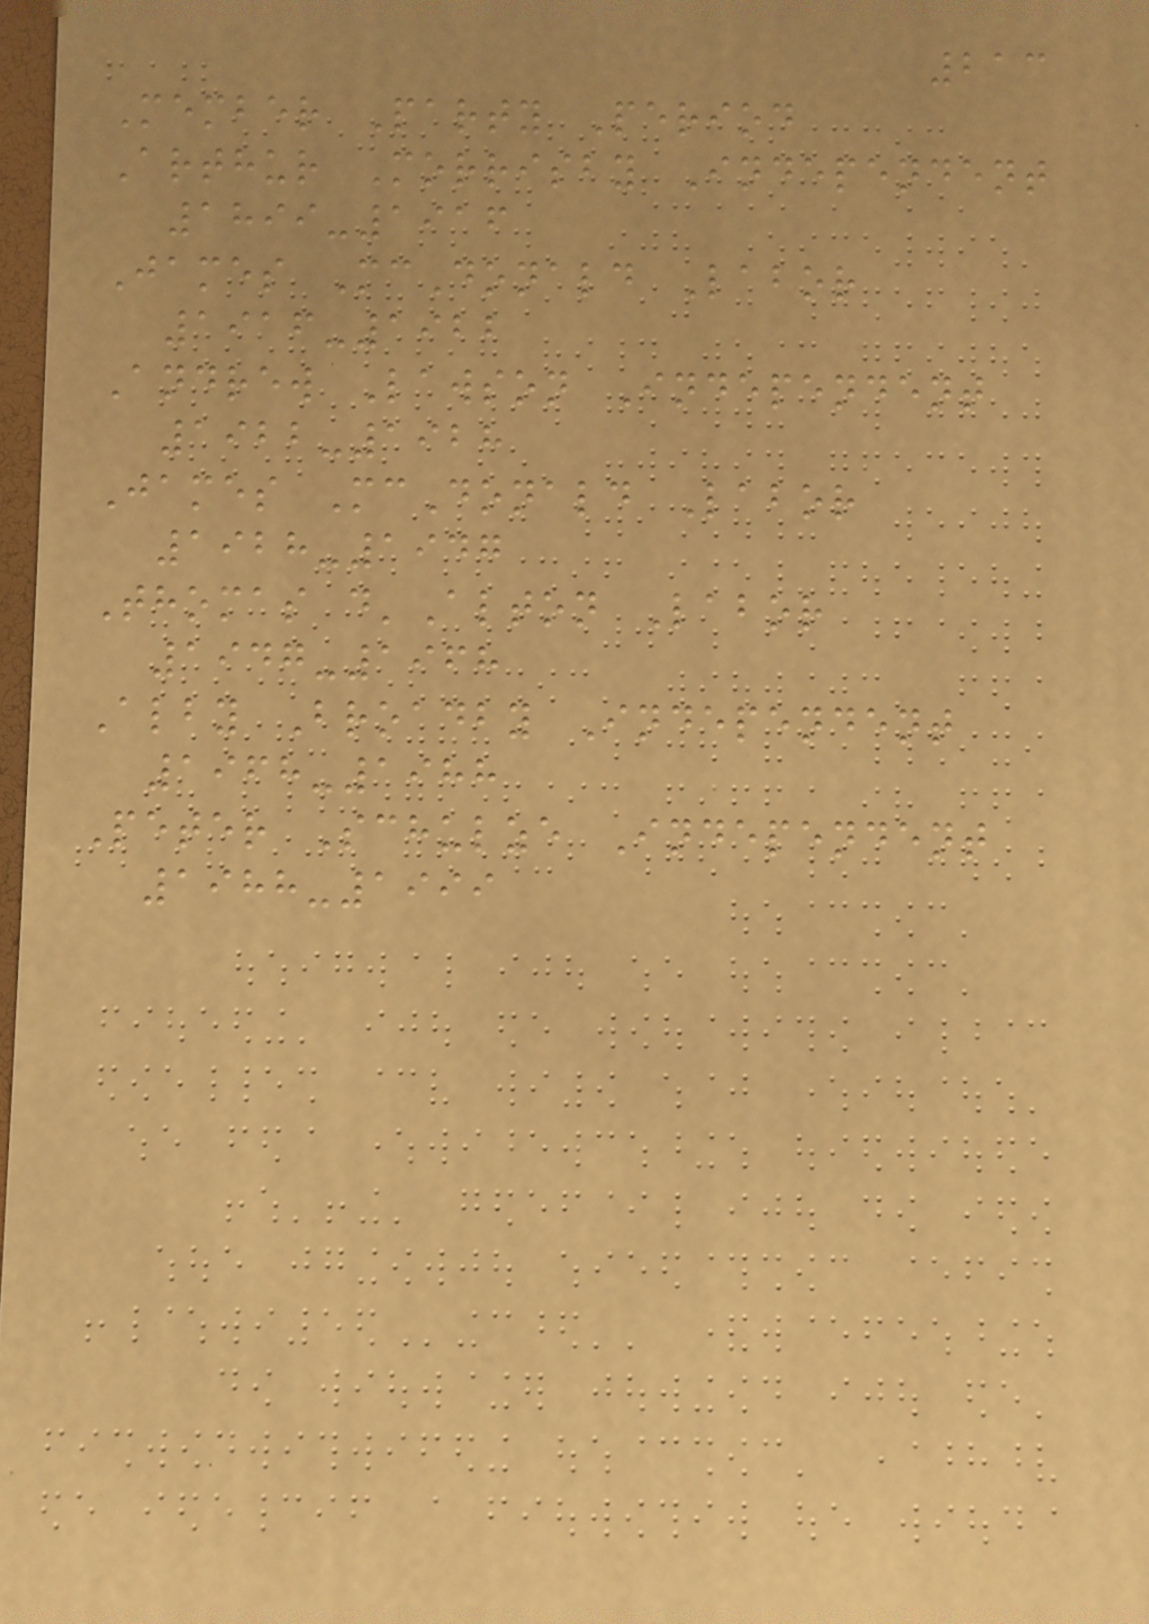213
Member Party Period
Arthur Morrisby Independent
1899-1916
James McDonald Labor
1916-1922
Andrew Lawson Independent
1922-1928
James McDonald Labor
1928-1947
Thomas d'Alton Labor
1947-1968
Alby Broadby Independent
1968-1988
Peter Schulze Independent
1988-1999
